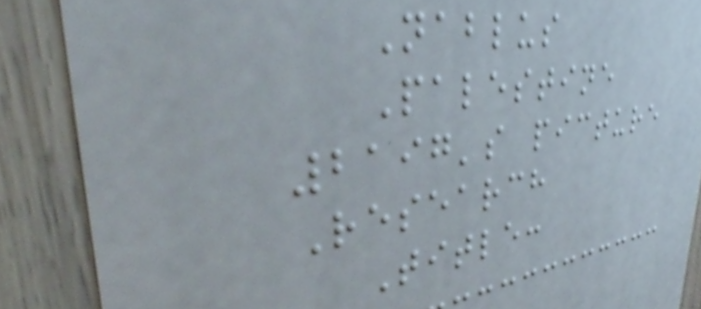Nablus
Palestine
2197's picture
Research
Title:
